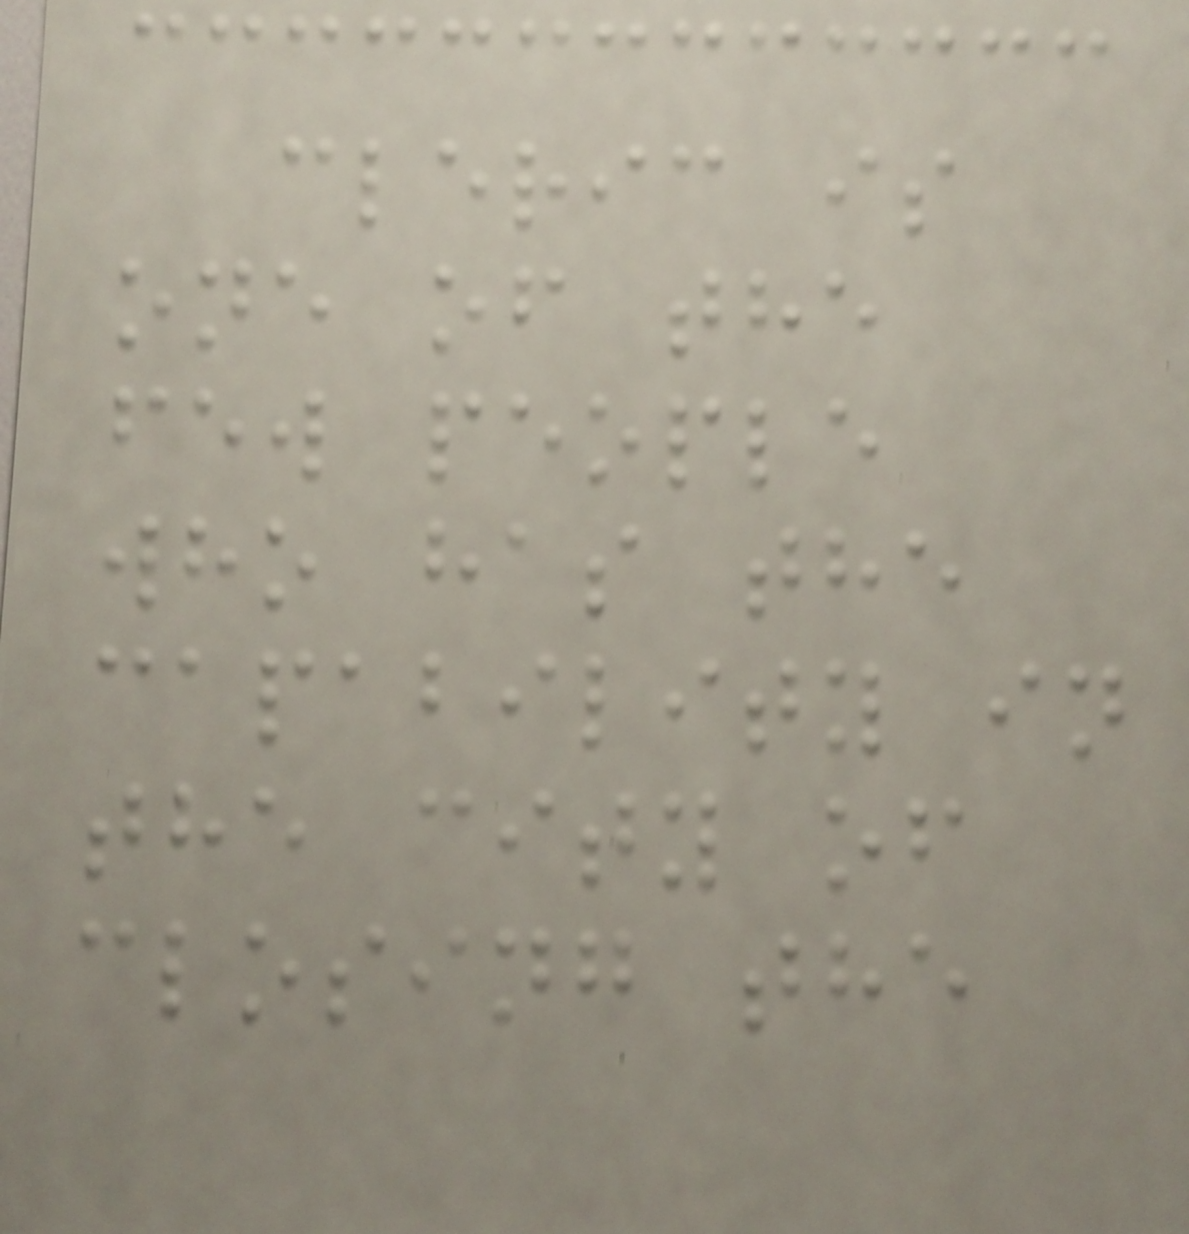cleric is
one of the
few people
who has the
capability in
the city of
closing the
